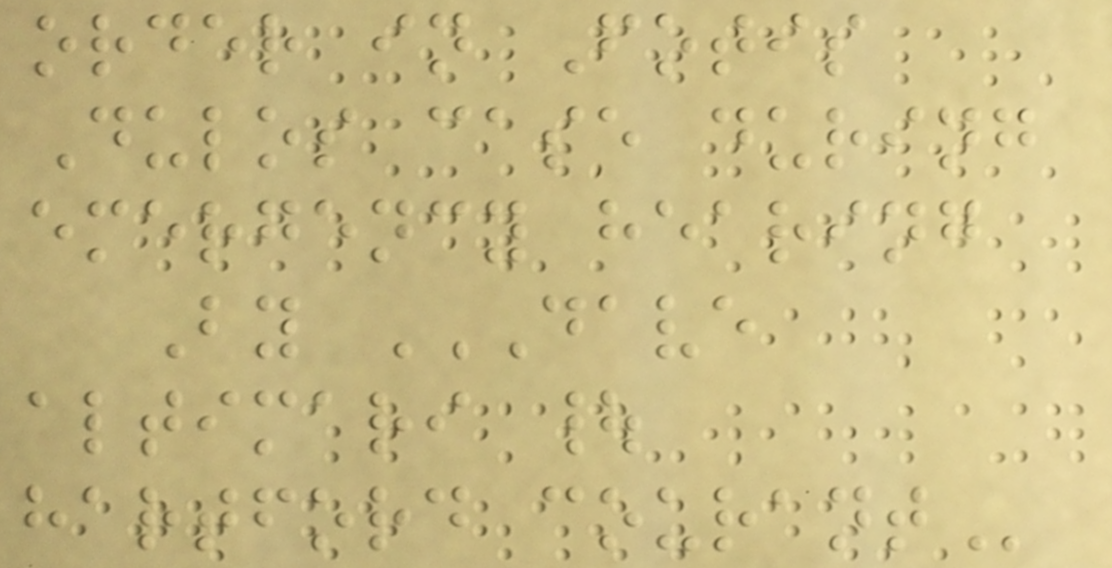order in Fotis
Dulos case during
emergency hearing
By DAVE
ALTIMARI |
HARTFORD COURANT
